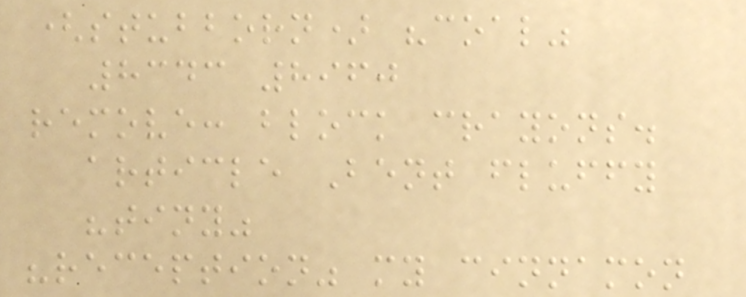(stubborn) "coal"
8343 8960
remove: block crayons.
article Bent fluffy
"tiny"
"reception" my cinnamon
